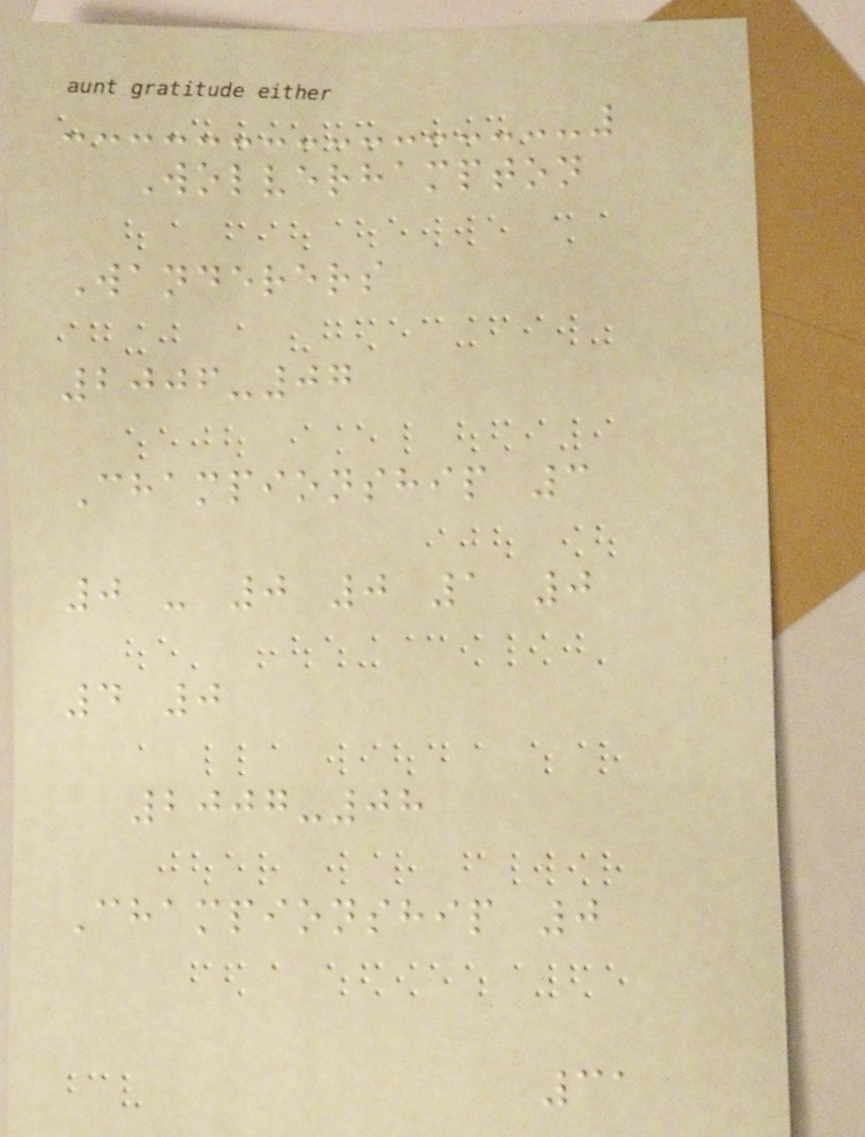Wolverhampton
Wanderers
2006-07
Championship 3
0 - 0 0 1 0
4 0
2007-08
Championship 0
31
